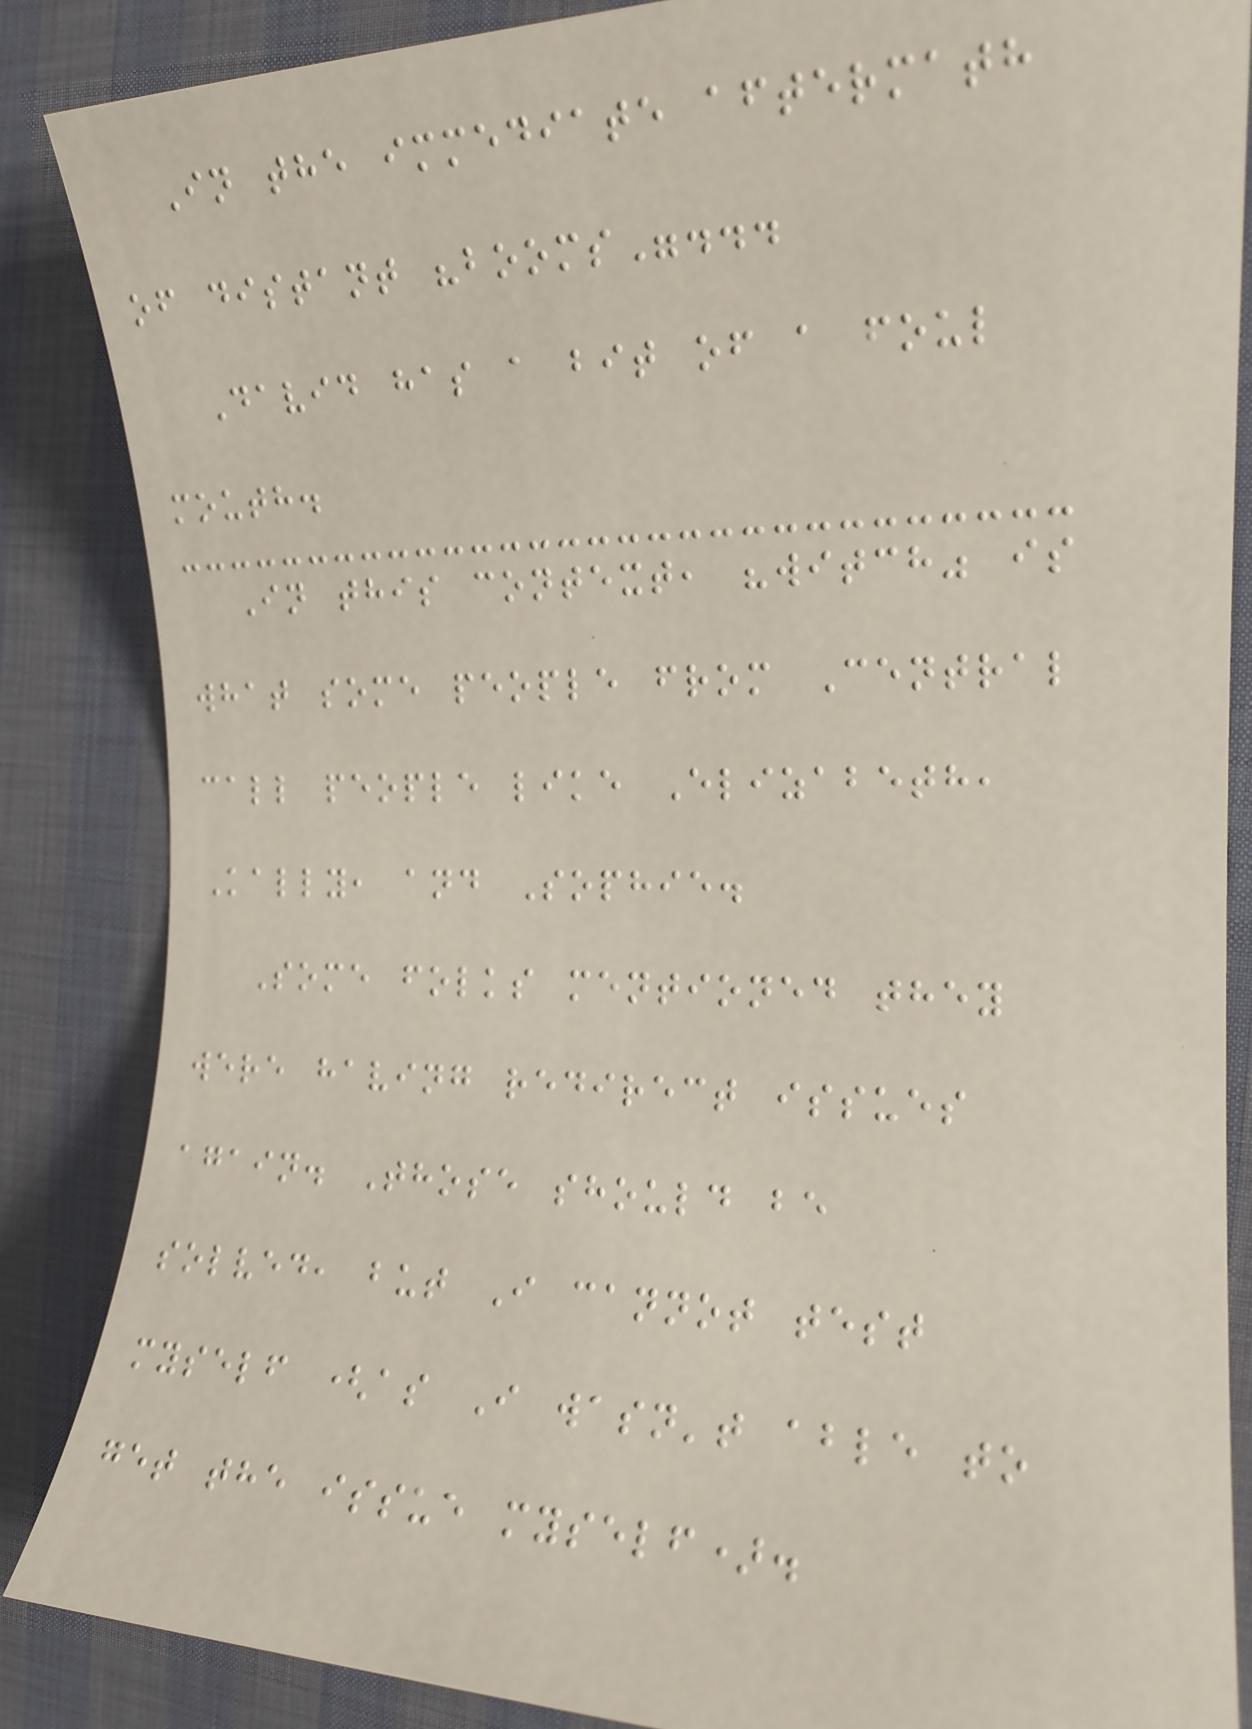In the immediate aftermath
of distant "booms"...
David has a bit of a foul
mouth.
In this context, "witch" is
what some people from Central
call people like Elizabeth,
Kally, and Sophie.
Some folks mentioned they
were having redirect issues
again. Those should be
solved, but I cannot test
myself (as I wasn't able to
get the issue myself).
